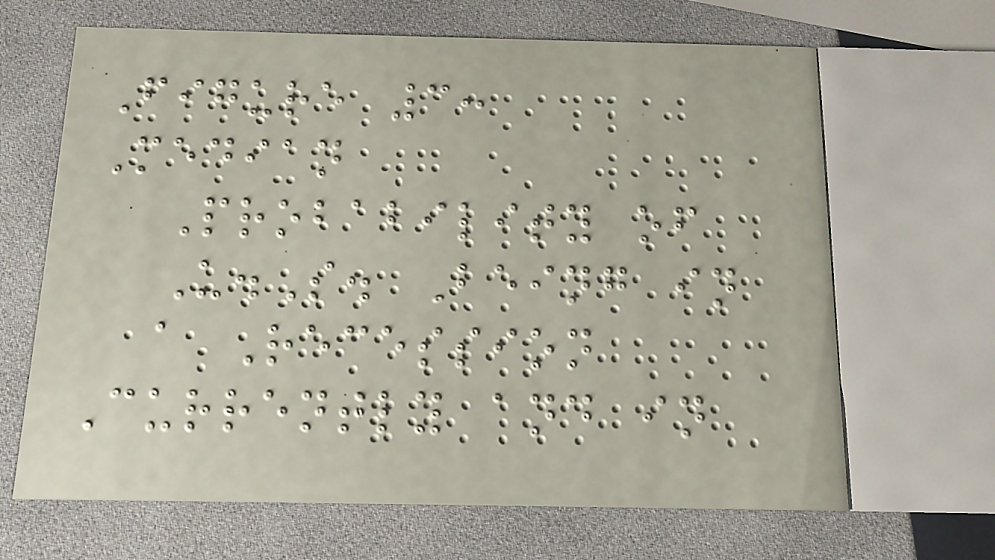Figure 3:
Median
Probability of
U.S. Being in
a Recession
Currently and in
